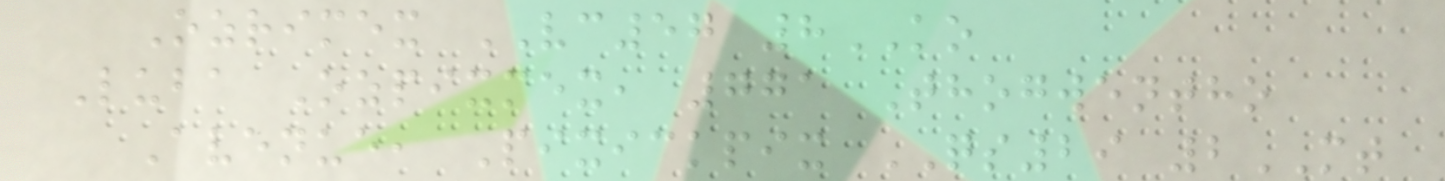Ozrimex VC57 8KO
Luba Ozpixmex, 771 Thogwentho
Avenue, Pixickpix QS29 2MT
